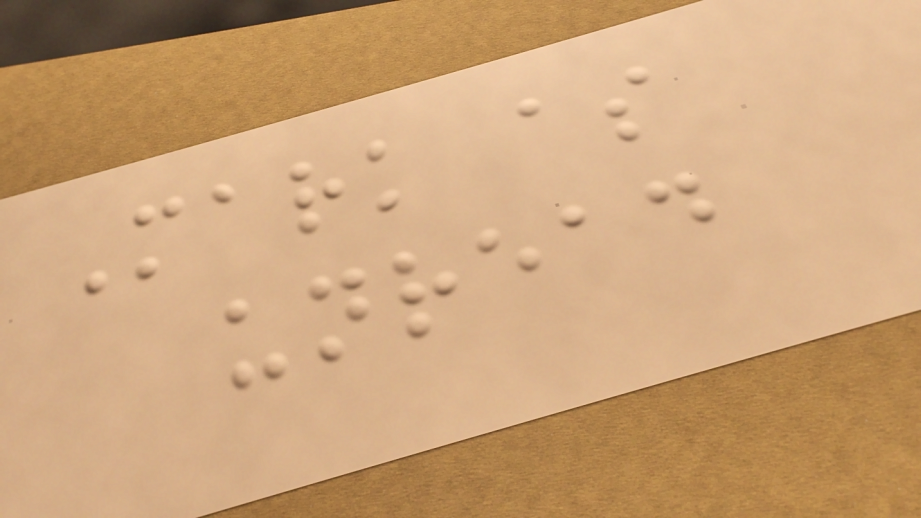Mark as
unread
